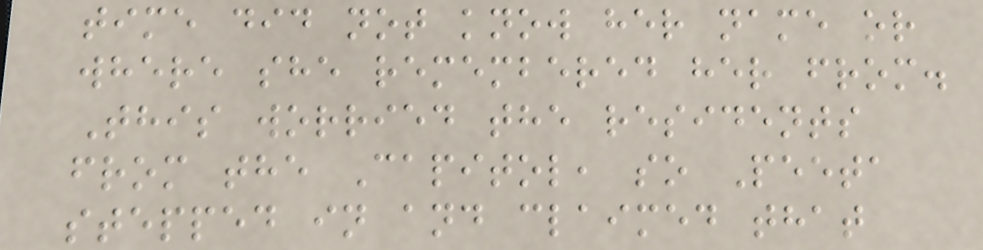time did not know her name or
where she remembered her from.
This worried the residents
from the Capitol, so Peeta
stepped in and claimed that
